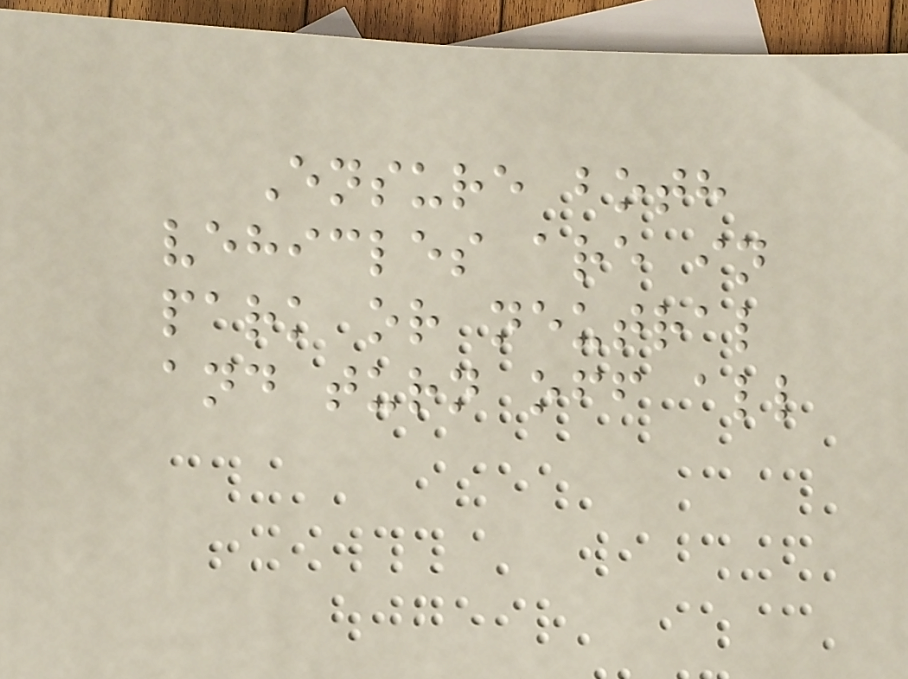Ensure both
vehicles are in
park or neutral
and turn off all
